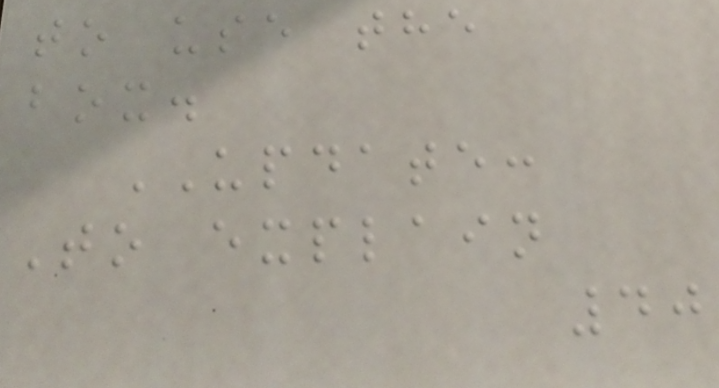to use the
box.
UPDATE:
To explain
40
